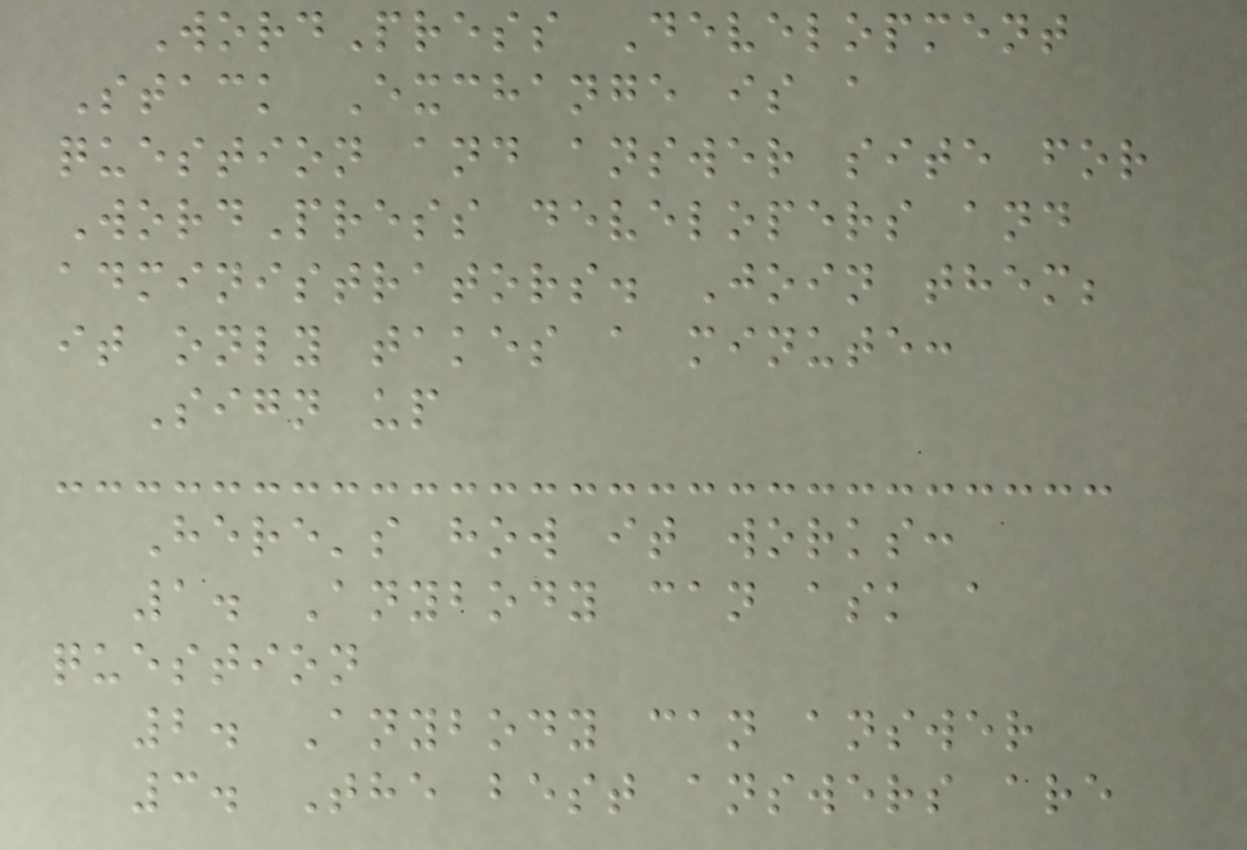WordPress Development
Stack Exchange is a
question and answer site for
WordPress developers and
administrators. Join them;
it only takes a minute:
Sign up
Here's how it works:
1. Anybody can ask a
question
2. Anybody can answer
3. The best answers are
